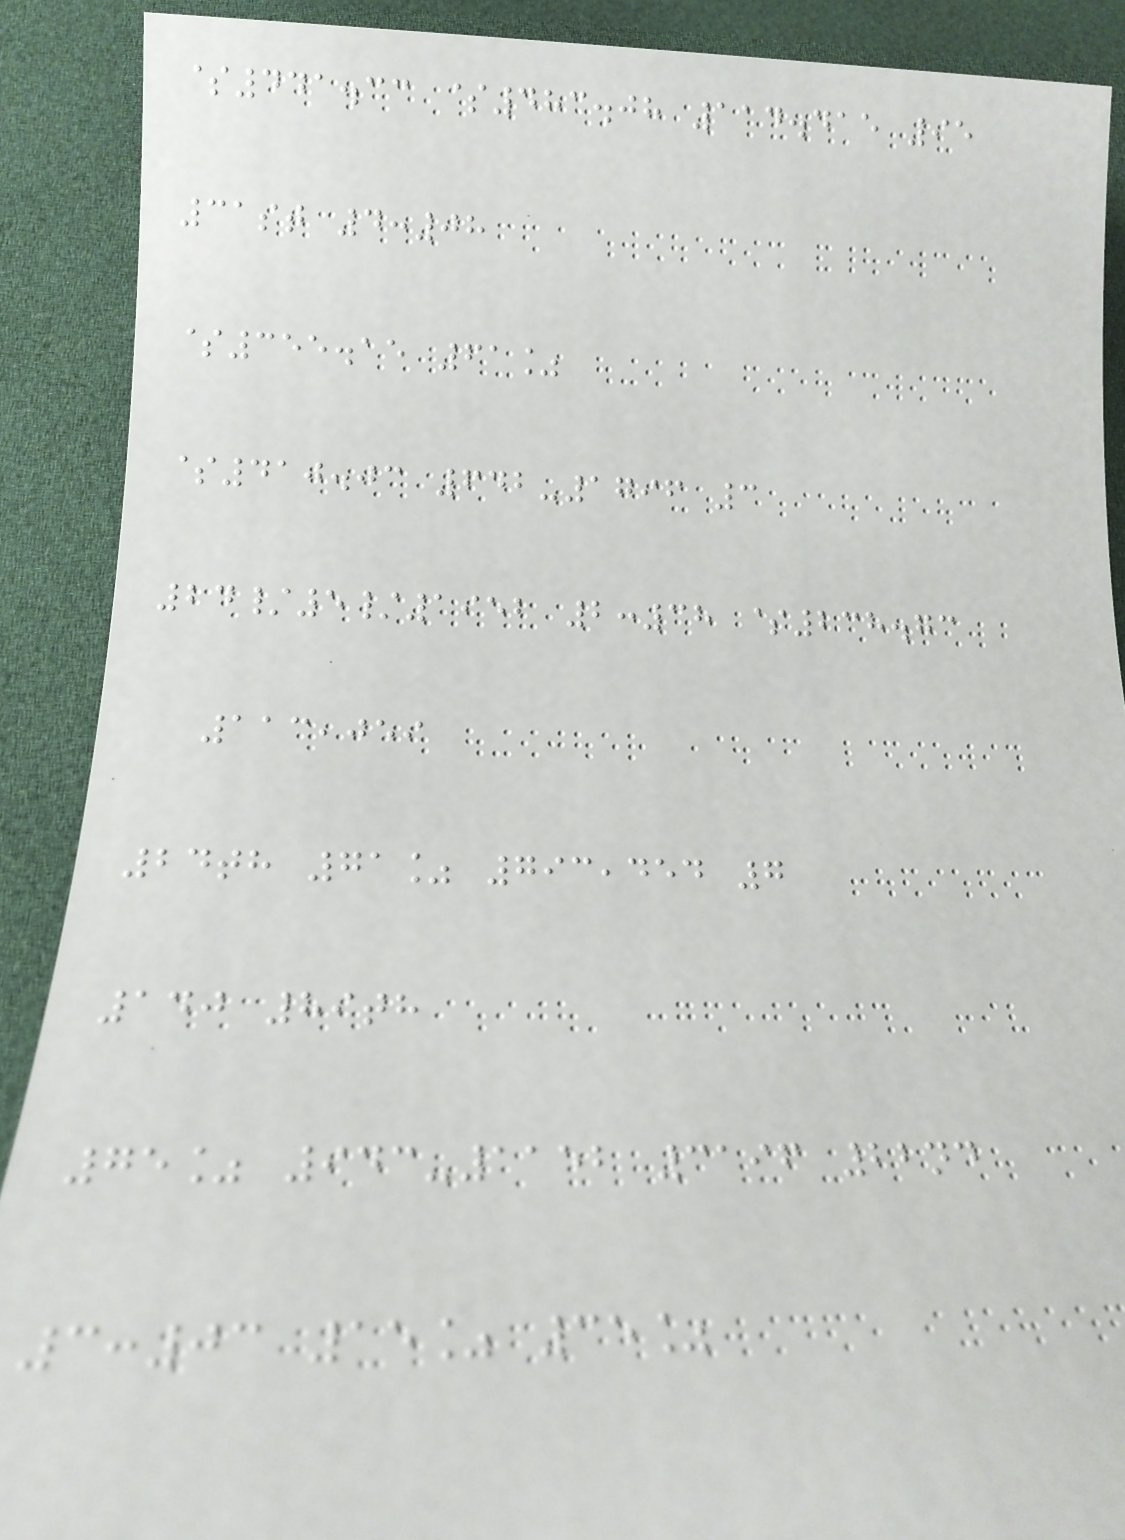$441.33 $483.08 114.415 95
31st 4:08
$355.15 61%
$410.03 642-1796 3
24/5/1952 2:38 $238.73
113,059
24th 71% 793,454 7
140 89th
75% 943-1152 3196 22nd
3:03 15% 35%
